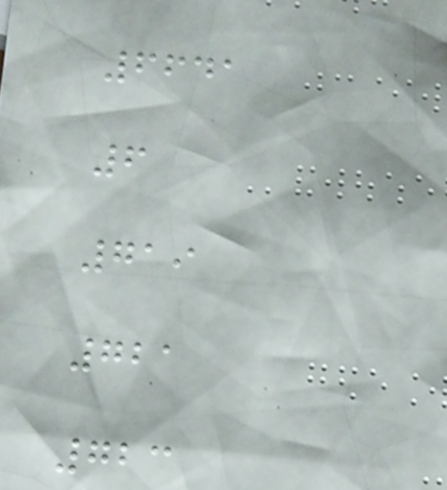6641
6
719
721
723
